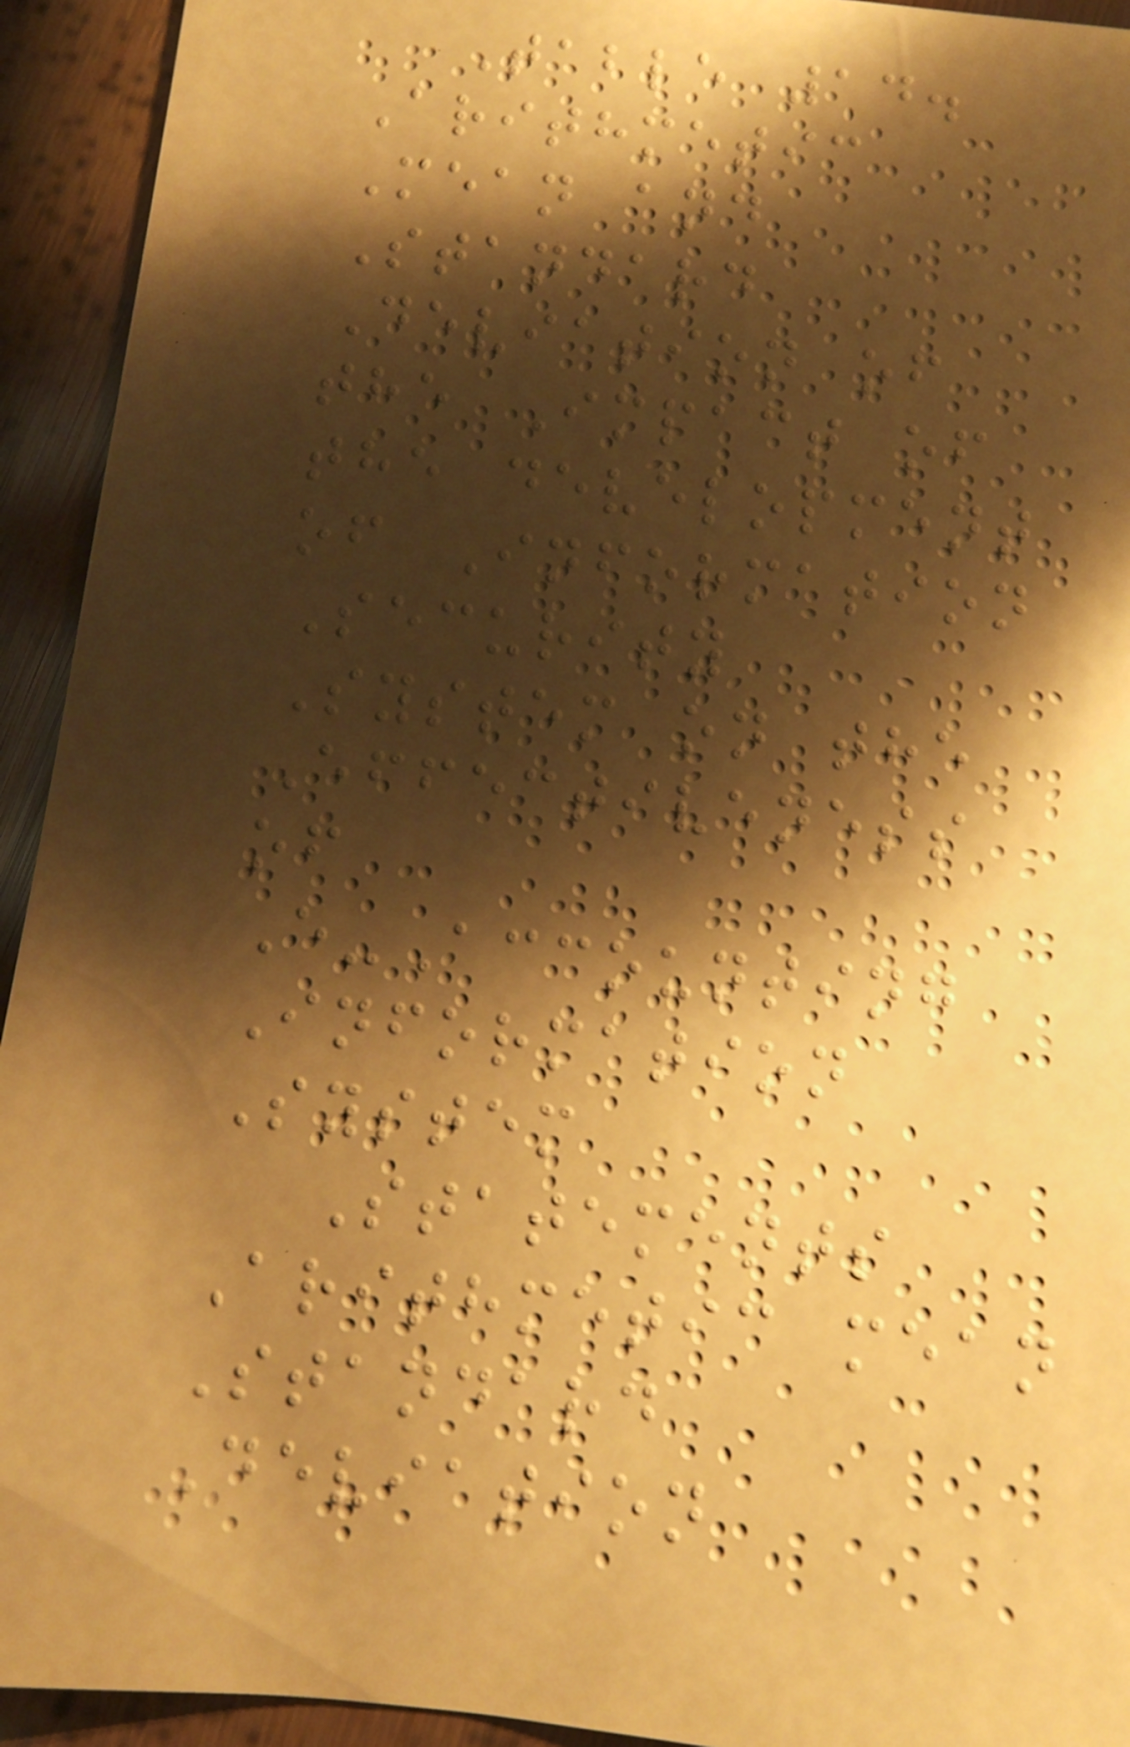Table 14.
Arithmetic
Mean and
Standard
Deviation of
the Impact of
the development
of Information
Security
System on the
Effectiveness
of
E-Accounting
Information
System
Statements
Arithmetic mean
Standard
Deviation
